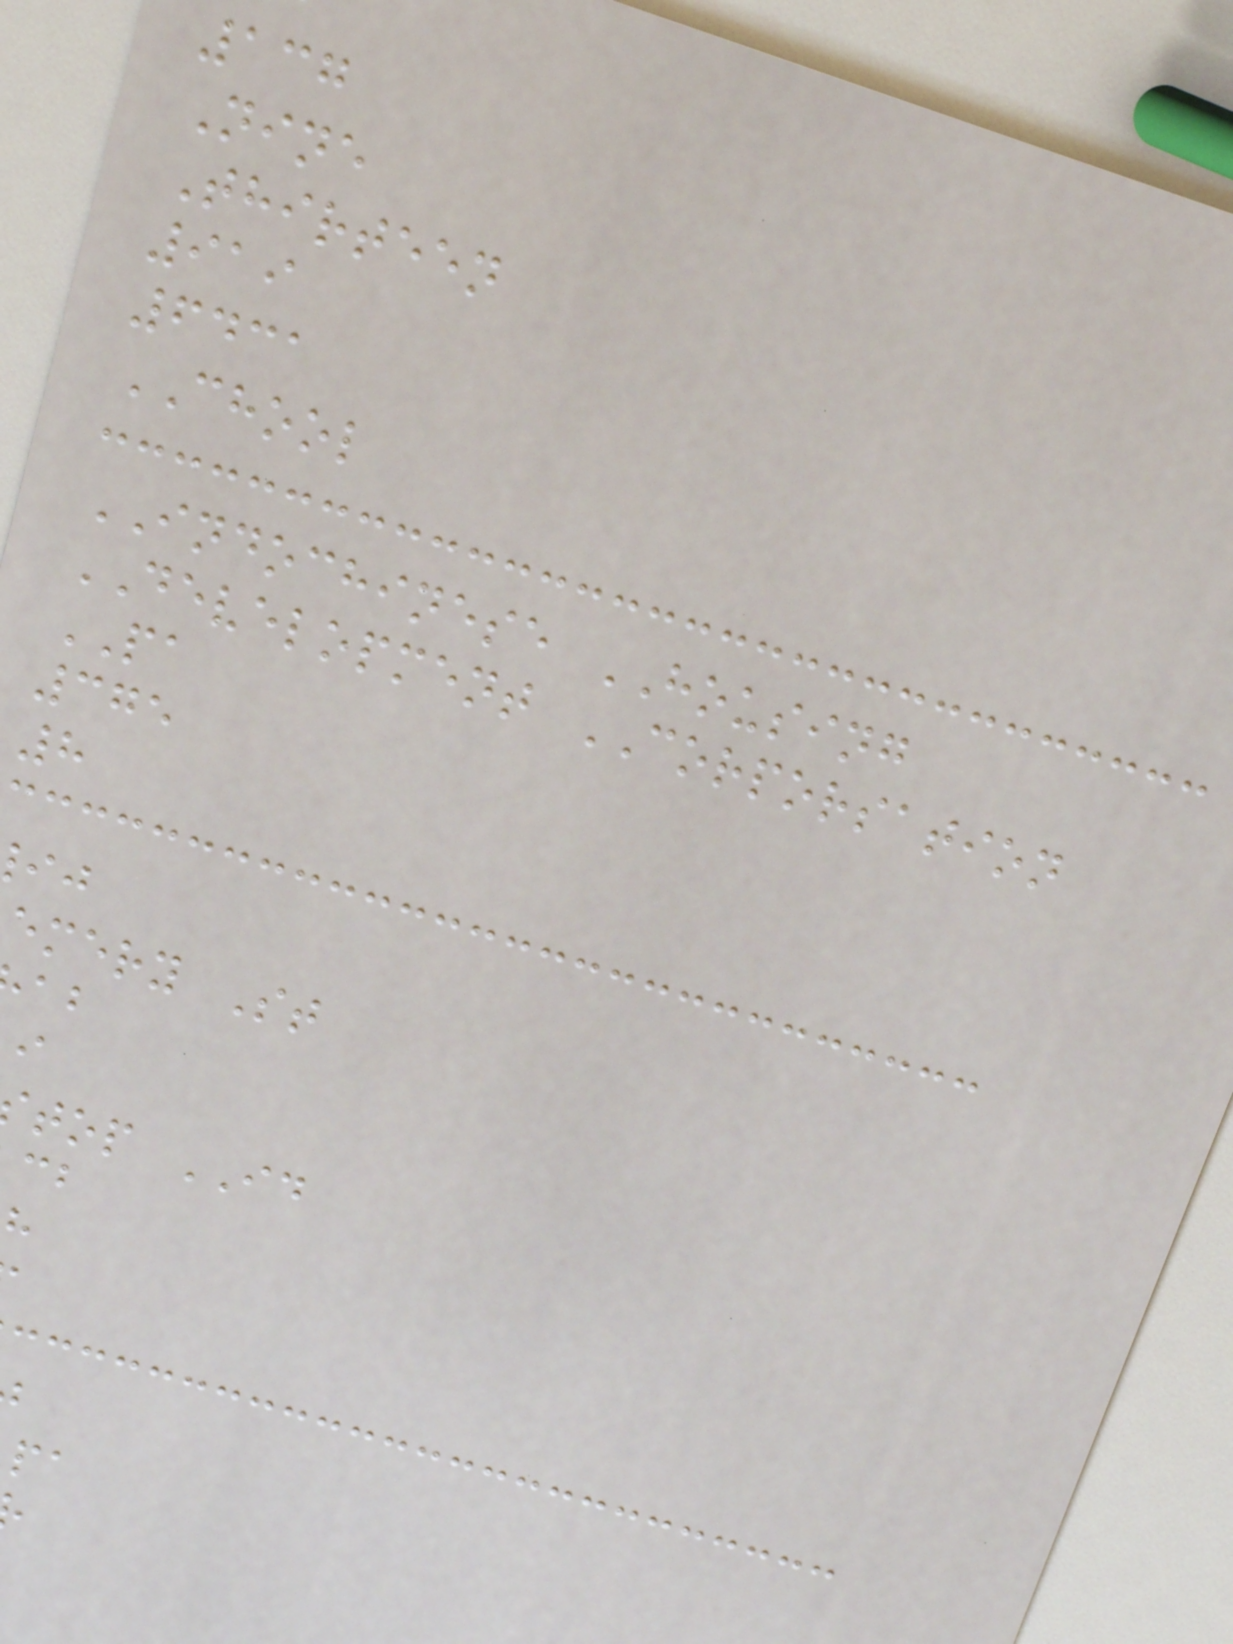137
Nine
Thirteen
919
6431
CHOOL
INDOCHINESE HOUSING
DEVELOPMENT CORPORSATION
PA
375
8
emery St
top ID
